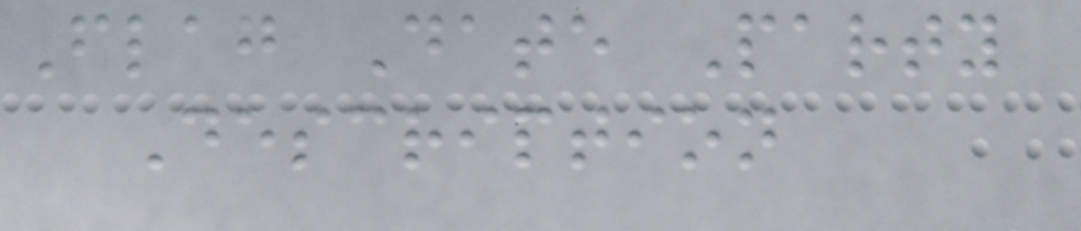Flag Date Party
Description
